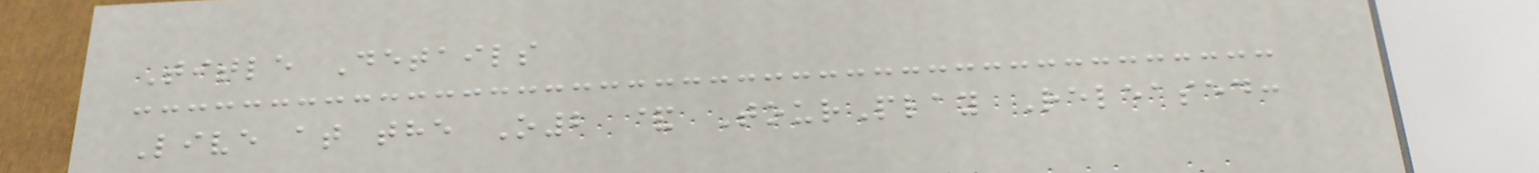Title Details
Live at the O2 & TourPlay Released:
